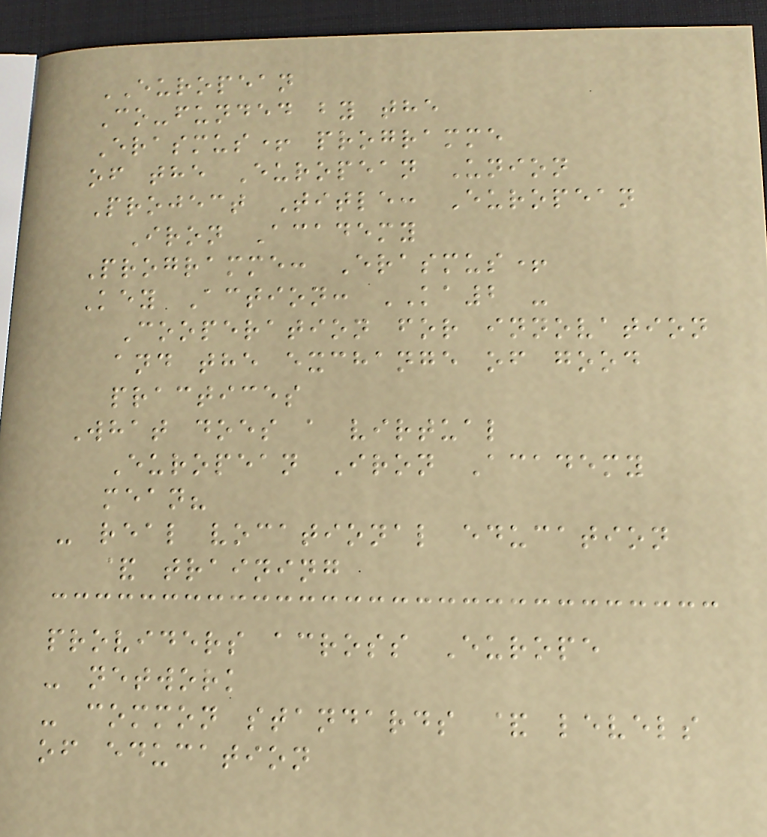EUROPEAN
Co-funded by the
Erasmus+ programme
of the European Union
Project Title: European
Iron Academy
Programme: Erasmus+
Key Action: KA2 -
Cooperation for innovation
and the exchange of good
practices
What does a virtual
European Iron Academy
mean?
- real vocational education
& training
providers across Europe
- network
- common standards & levels
of education
